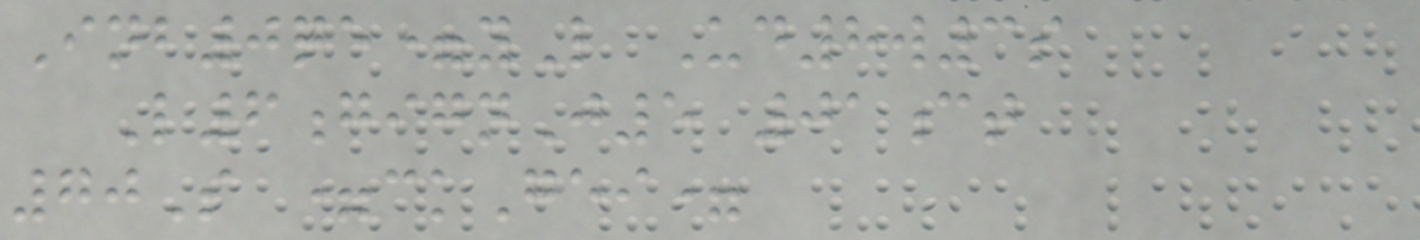Inb0qe=yL Ud8w3s
L6gignJ5 01ct
70S =ckGei=
